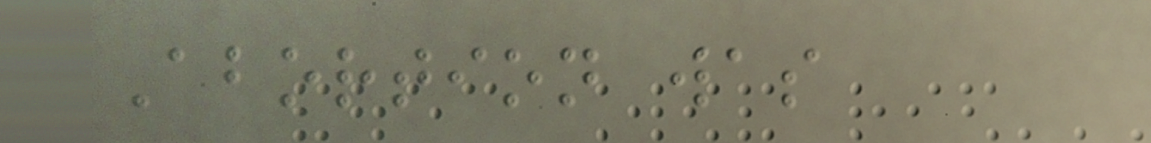Abortion was
